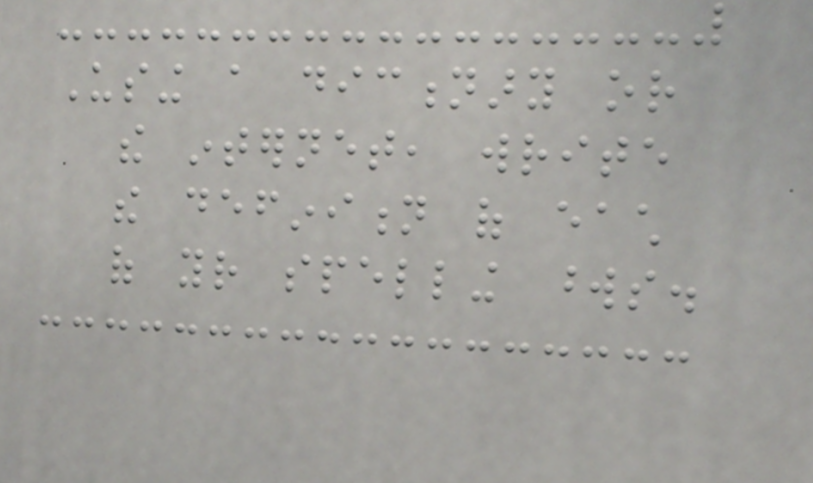Using a dictionary or
the internet, write
the definition of each
of your spelling words.
